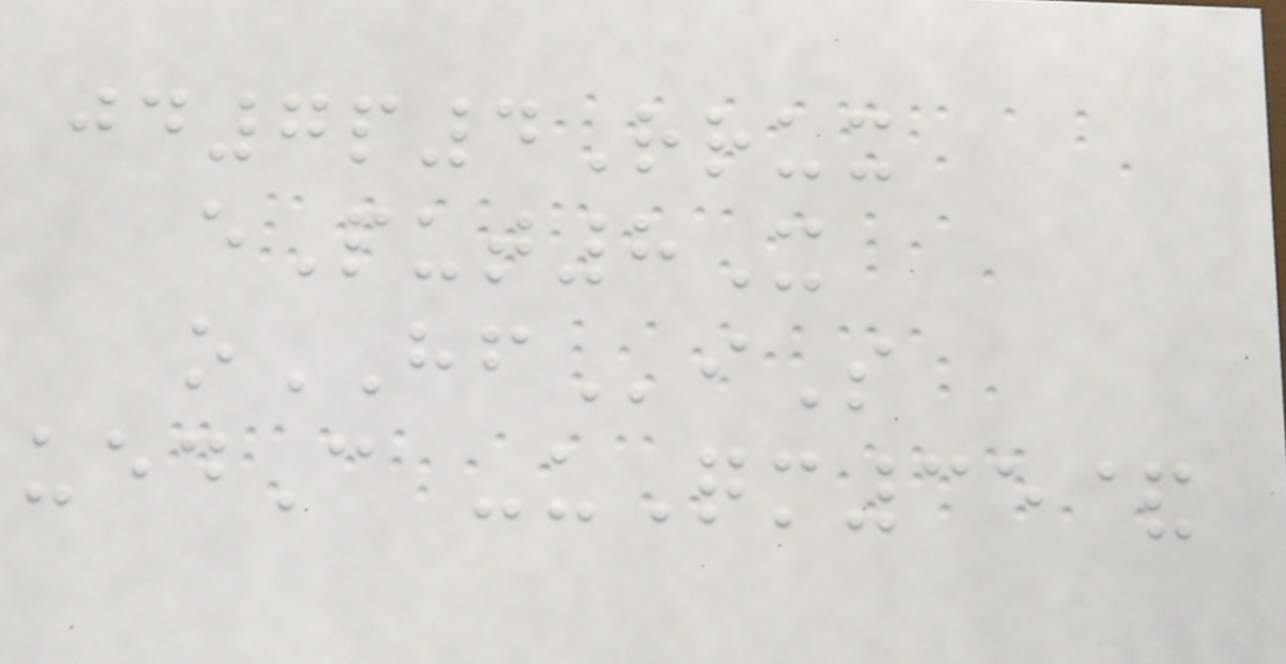jd7p4Rrux
ePut8X
oHFiS
uedC -uQm35&
